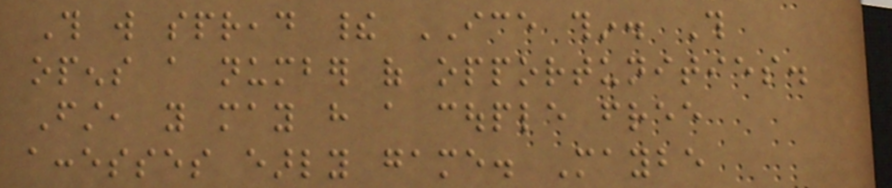This will spread their ICE thin. This
opens a number of opportunities.
First, you may have a couple free
accesses early game. Maybe
